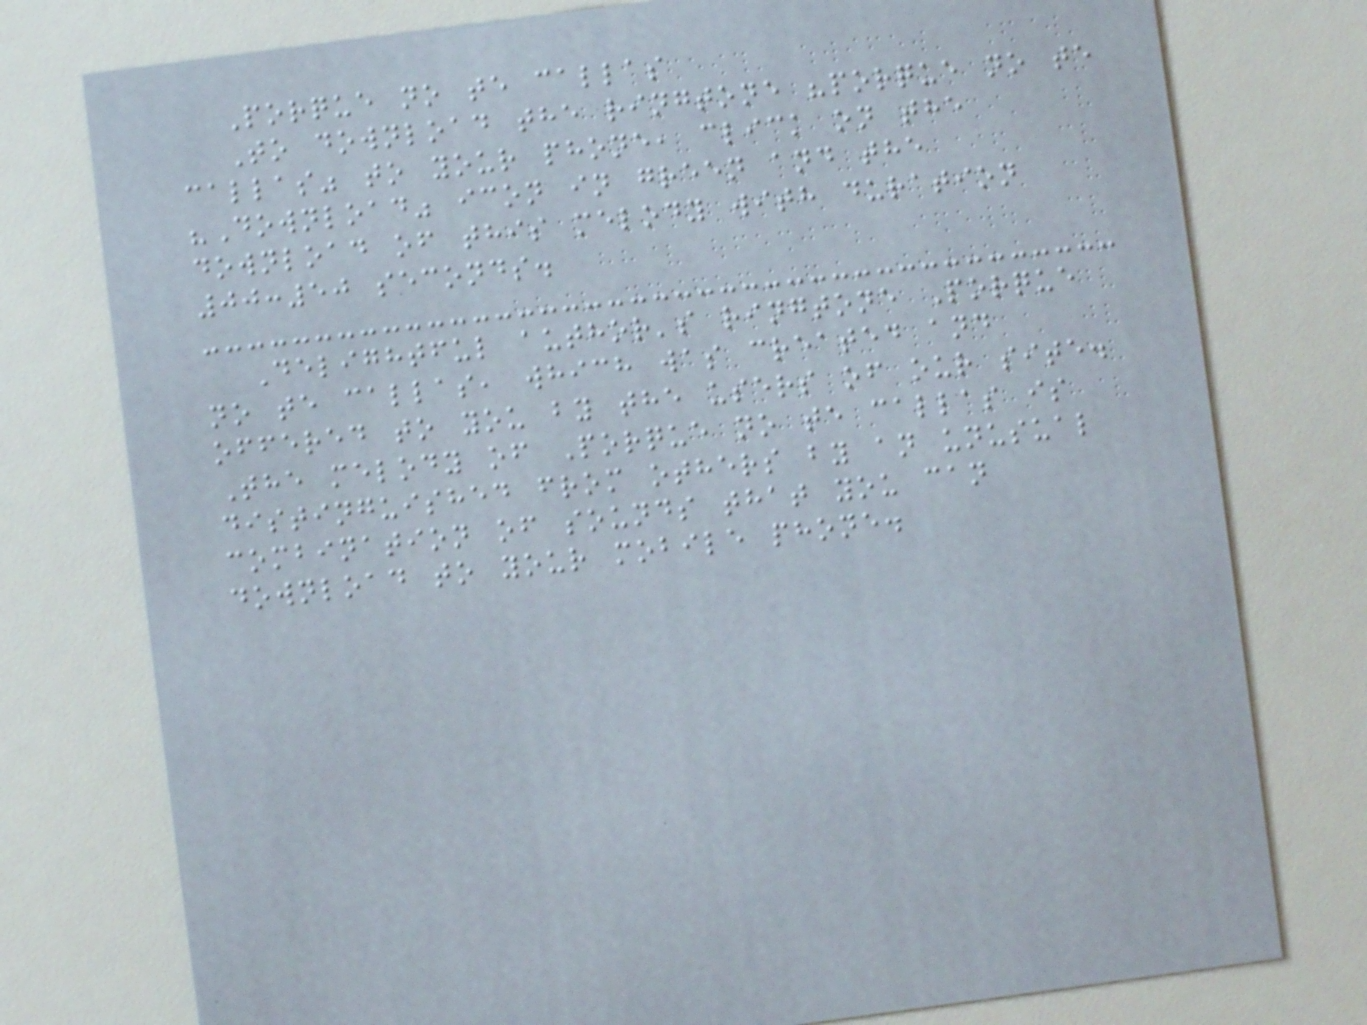Porque no te callas
To download the ringtone "porque no te
callas" to your phone, click on the
"Download" icon in green and the
download of this melody with duration
00:50 seconds.
Delightful author's ringtone Porque
no te callas, which was created and
offered to you by the users of our site.
The melody of Porque no te callas is
distinguished from others by an unusual
combination of sounds that you can
download to your mobile phone.
